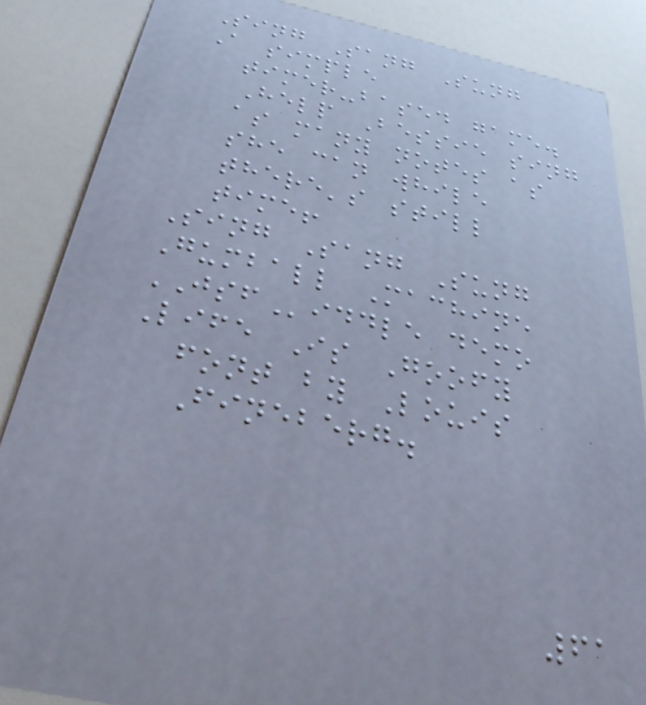Sing Sang Sung
A simple
timer-based game.
Help Bessie sing
as many notes as
she can while
there's still
time!
Sing Sang Sung
Gumball Machine
JSFiddle demo
Life Is Goofy
font by Louis
Fineberg.
61
